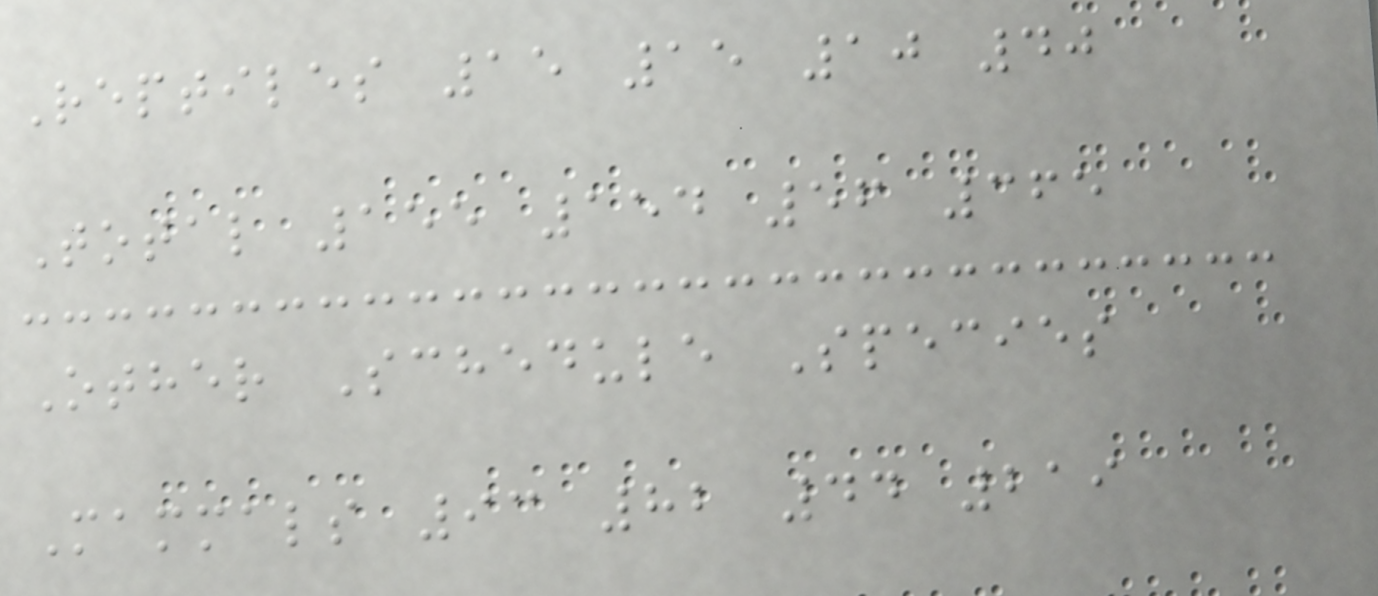Reptiles 15 15 10 40
Total 155 154 56 365
Other Schedule Species
Mammals 93 82 44 219
